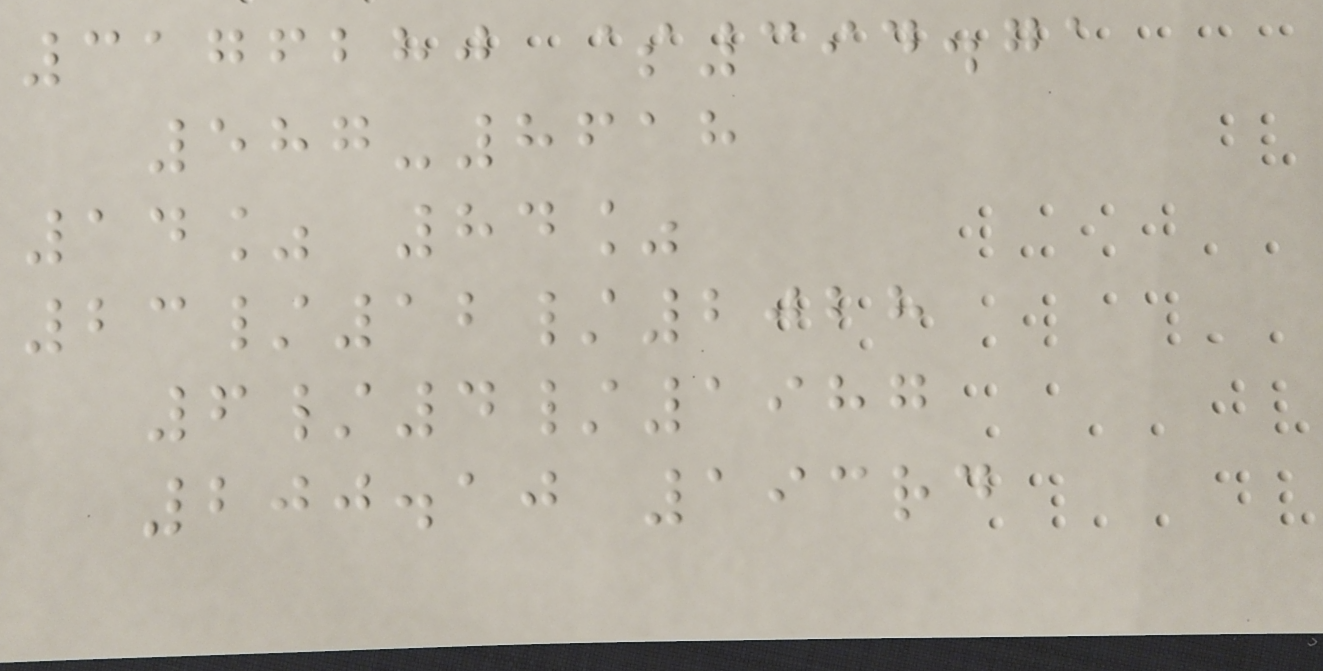3176280 $394.71
587-8618
14% 84%
23/12/2028
6/4/1987
200.10 193rd
